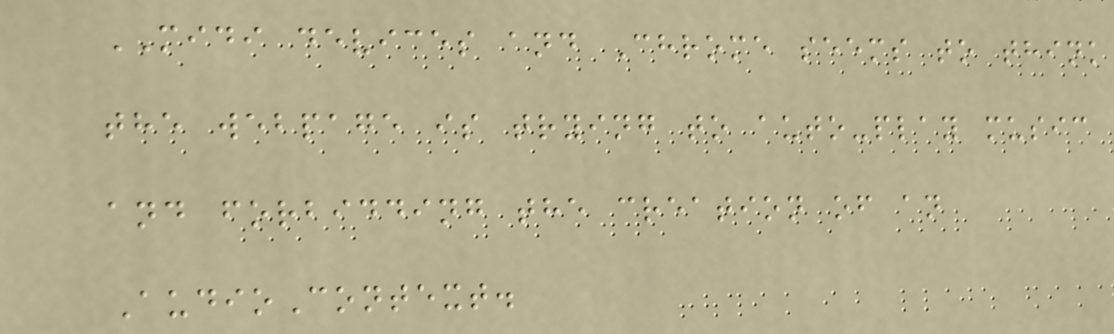MIDI devices and Chrome seems to think
the webpage is trying to auto-play music
and forbidding the creation of an
AudioContext.
